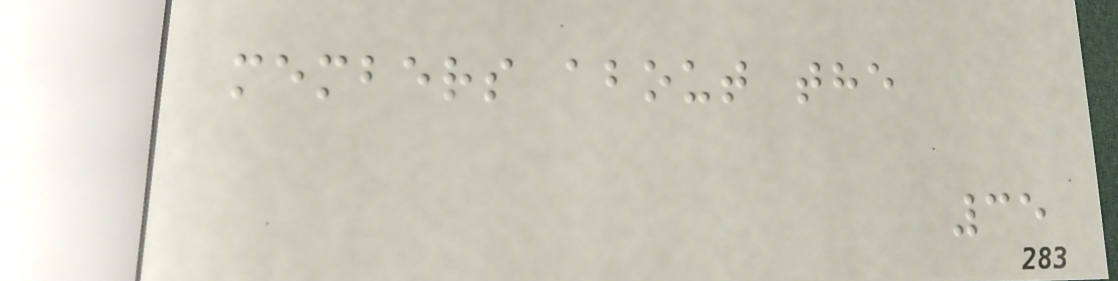members about the
35
